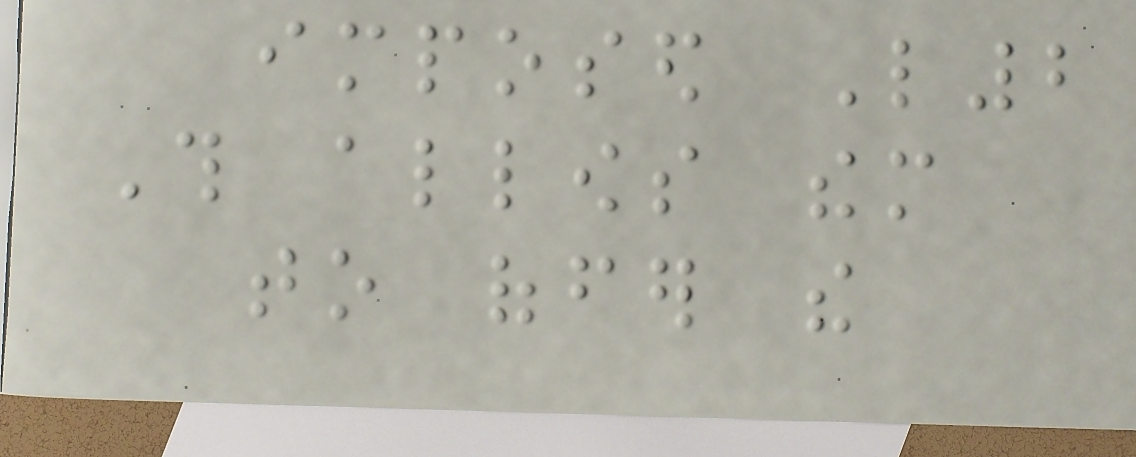imposed L2
This allows them
to offer the
